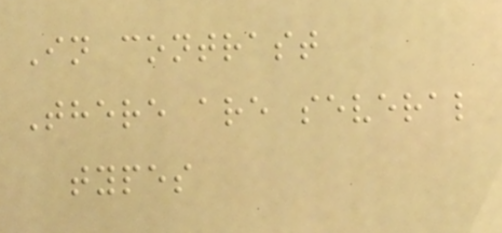In contrast
There are several
types
